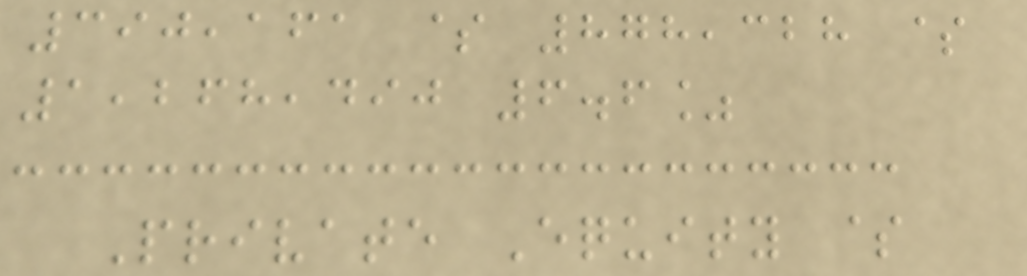390,161 $ 878,328 $
1,268,490 6.6%
Private Equity $
